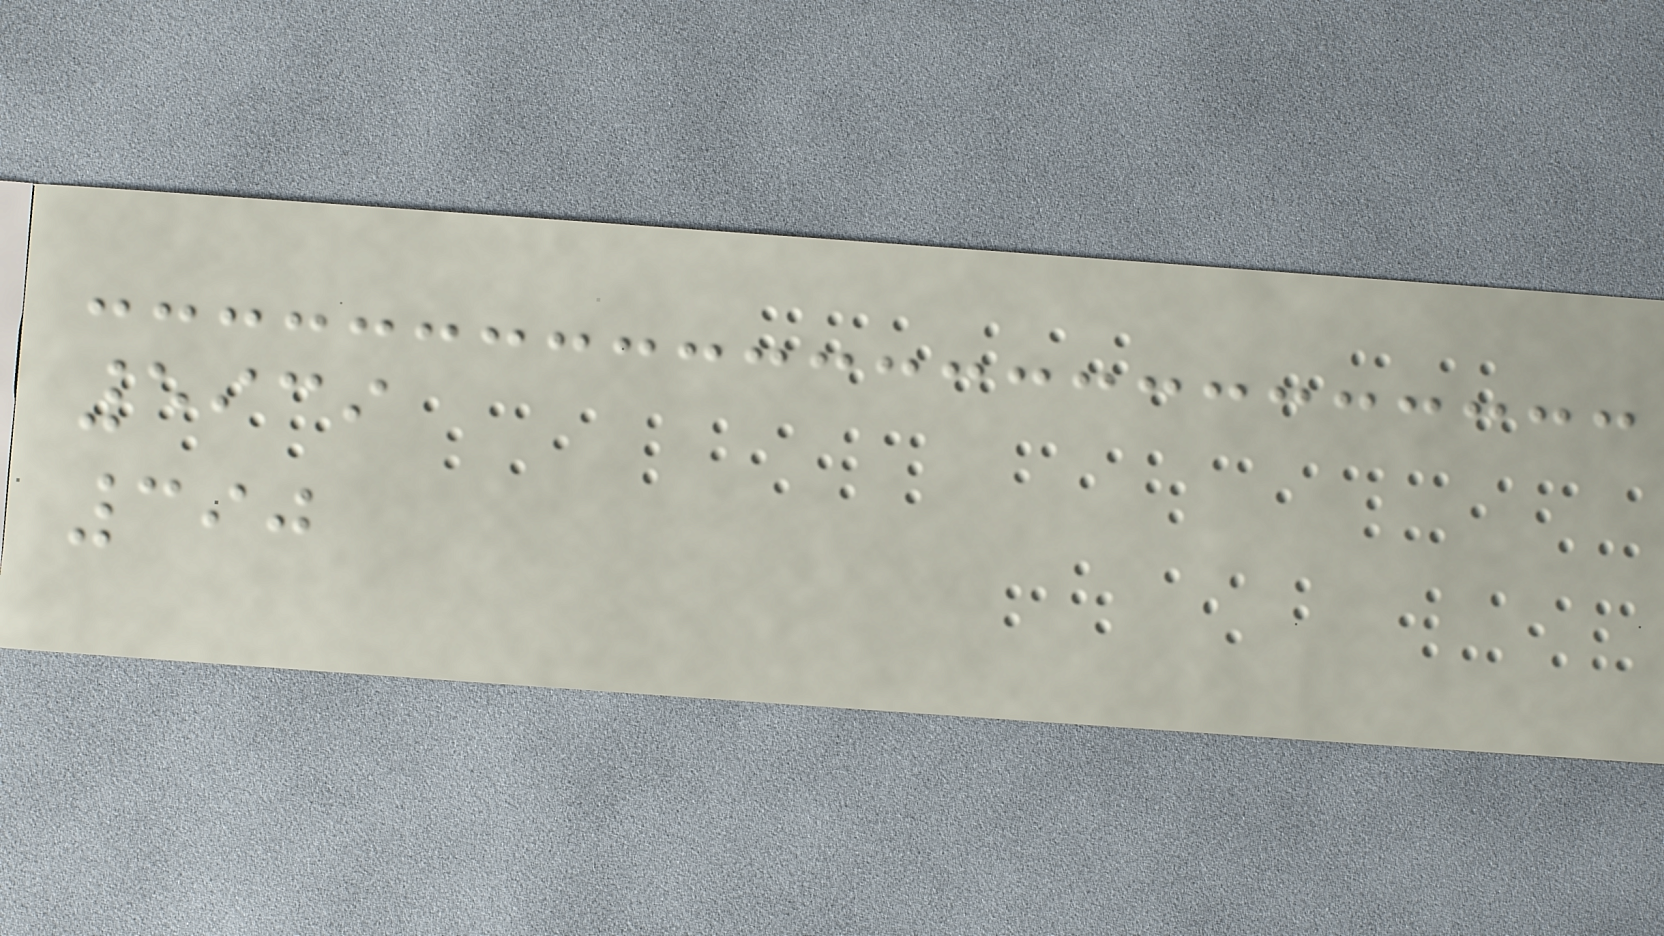5939
390
